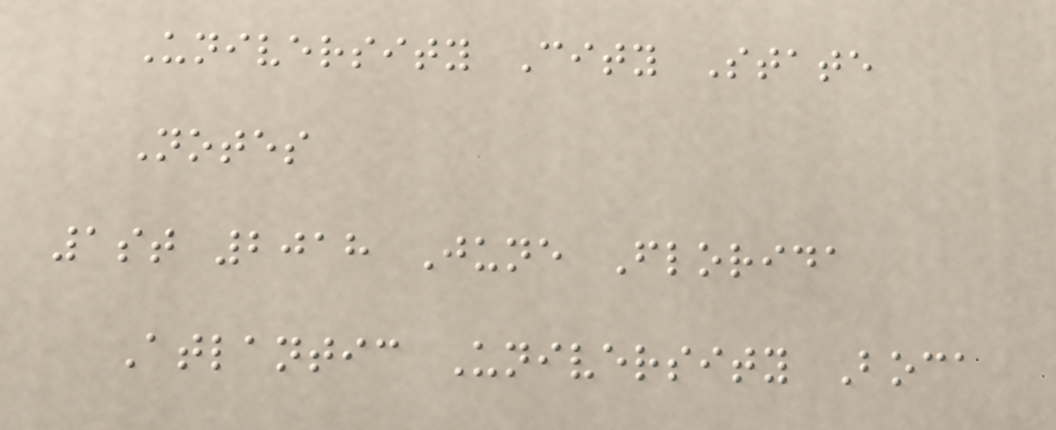University City State
Notes
1st 2018 June Florida
Atlantic University Boca
